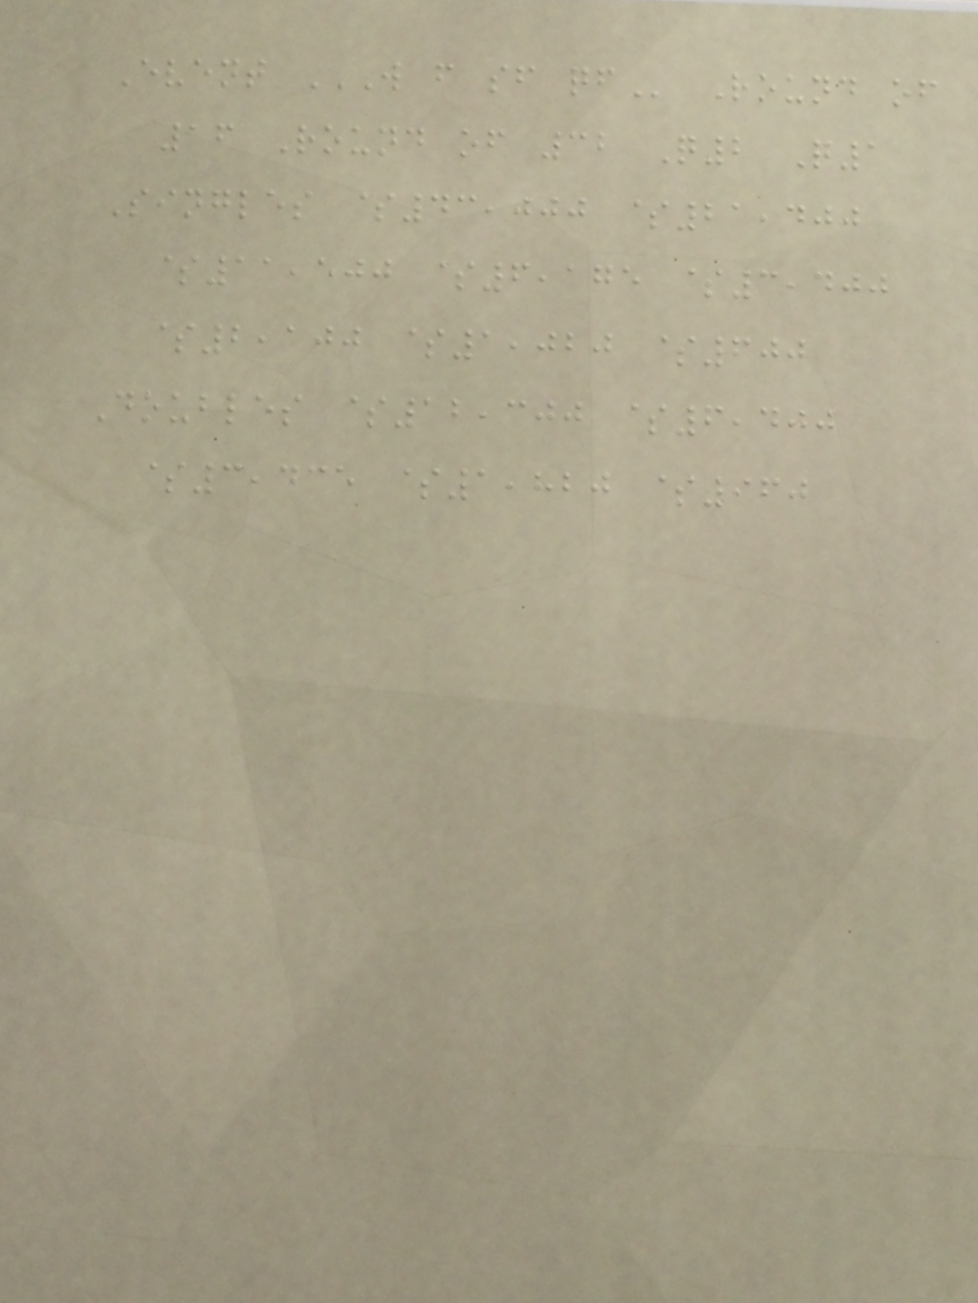Event W F SF QF Round of
16 Round of 32 Q2 Q1
Singles $43,000 $21,400
$11,500 $6,175 $3,400
$2,100 $1,020 $600
Doubles $12,300 $6,400
$3,435 $1,820 $960
